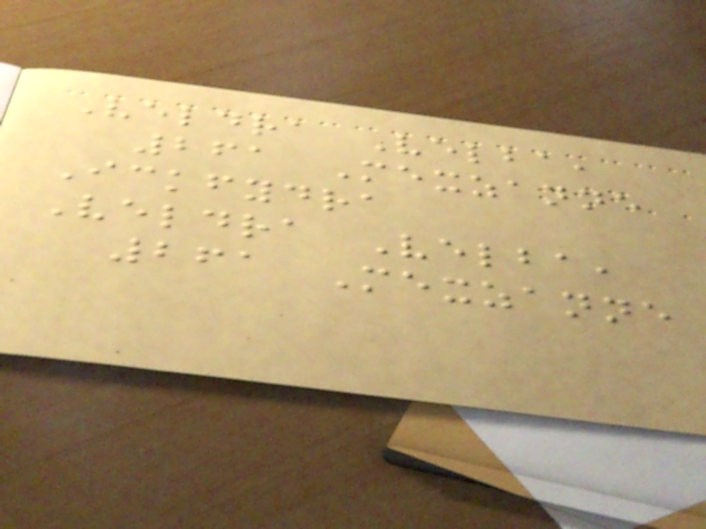Veldra Velba,
261 Mexzanne
Ickfydra
Veldra Velba,
261 Mexzanne
